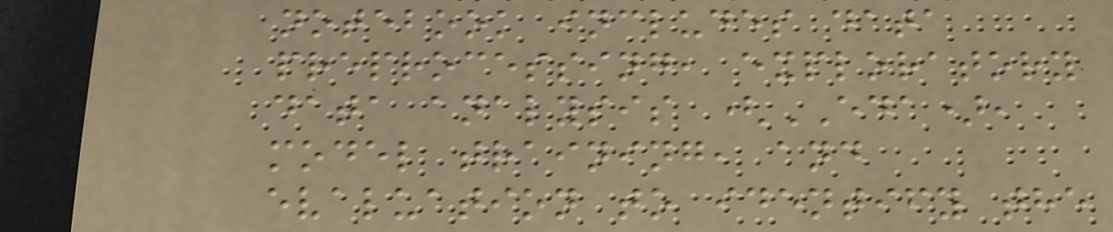notebook includes data
preprocessing, exploratory
data analysis (EDA),
model training, and
evaluation to identify the
